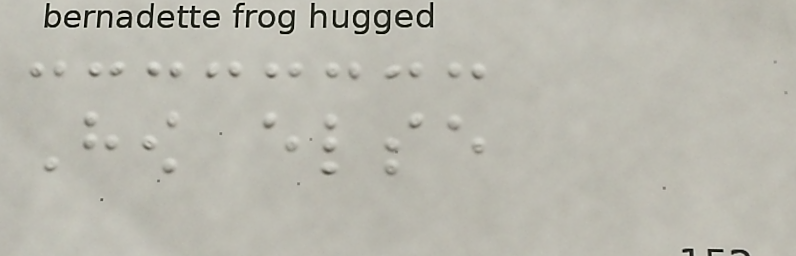How else
